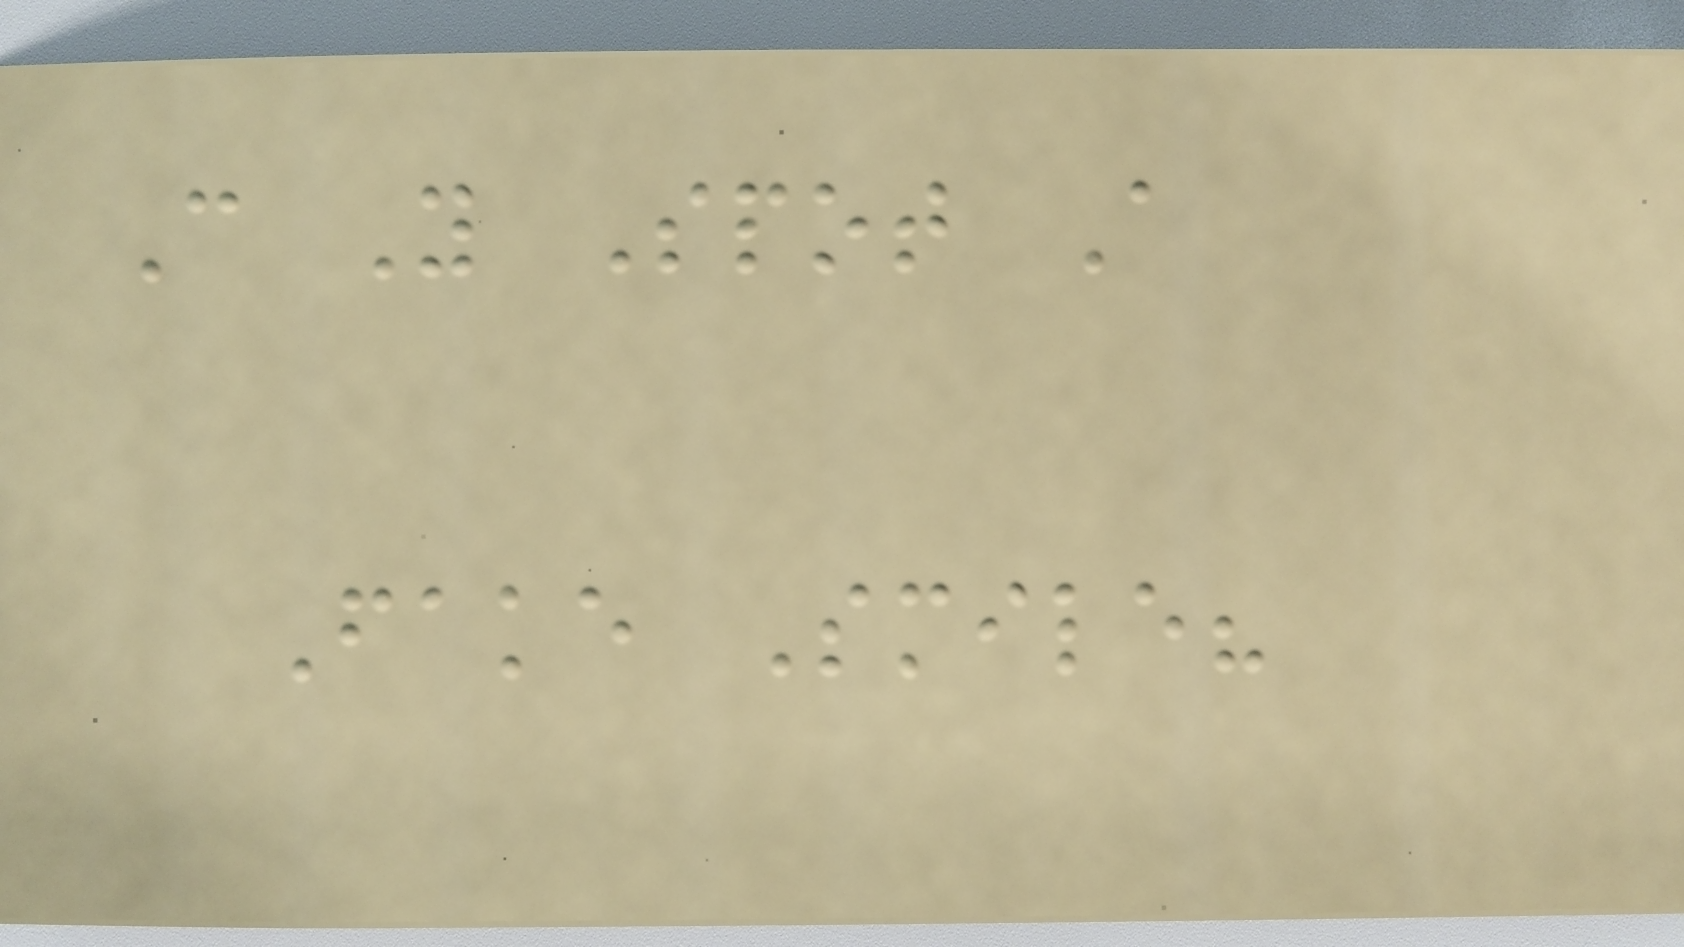Can You Spot A
Fake Smile?
